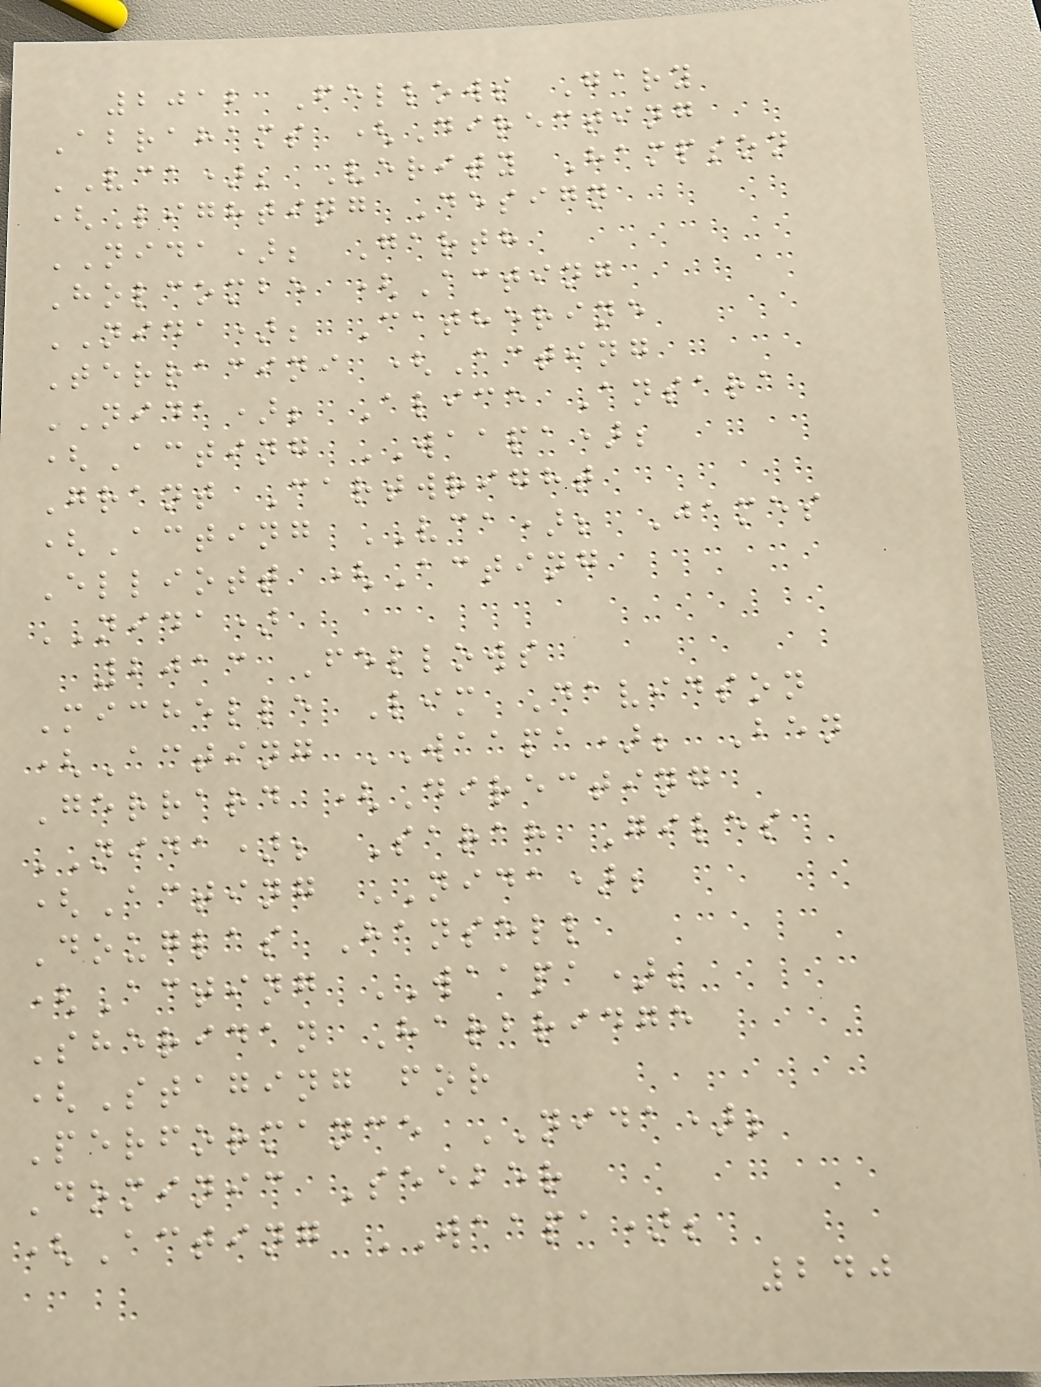2012 Fellows Gary
Abrahams (Directing
VCA); Verity Hampson
(Lighting Design
NIDA); Garth
Holcombe (Acting
NIDA); Catherine
Terracini (Acting
NIDA); Alice Ansara
(Acting WAAPA);
Grant Cartwright
(Acting VCA); James
Elliott (Acting
NIDA)
2013 Fellows
Michelle Lim Davidson
(Acting WAAPA); Ben
Gerrard (Directing
NIDA); Sarah Giles
(Acting NIDA);
Douglas Hansell
(Acting WAAPA);
Sheridan Harbridge
(Staging for
Performance NIDA);
Dominic Seeber
(Acting WAAPA);
240
